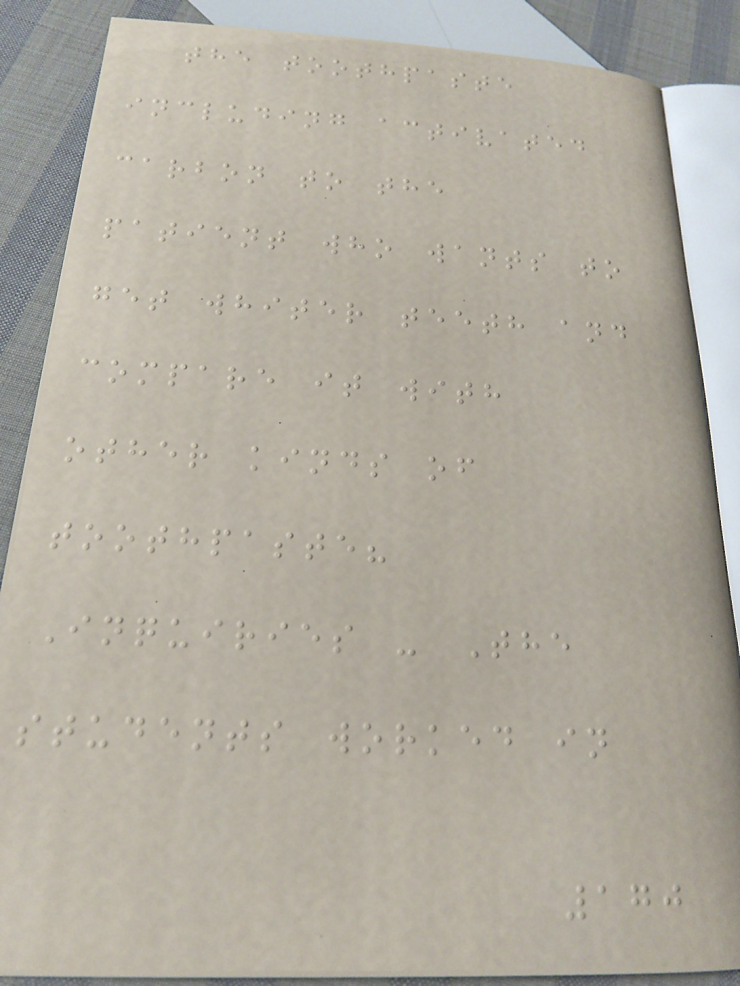the toothpaste
including activated
carbon to the
patient who wants to
get whiter teeth and
compare it with
other kinds of
toothpaste?
Inquiries - The
students worked in
170
